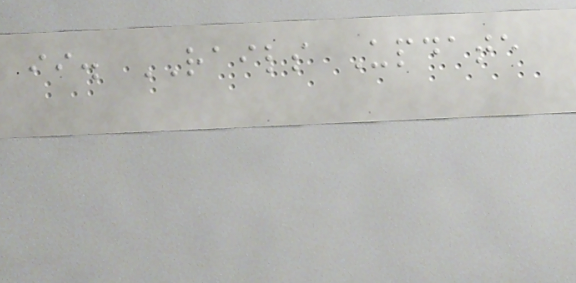ii. RAILS Update
